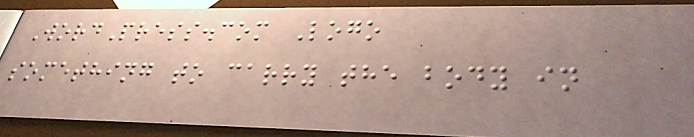WordPress.com Logo
something to carry the body in
